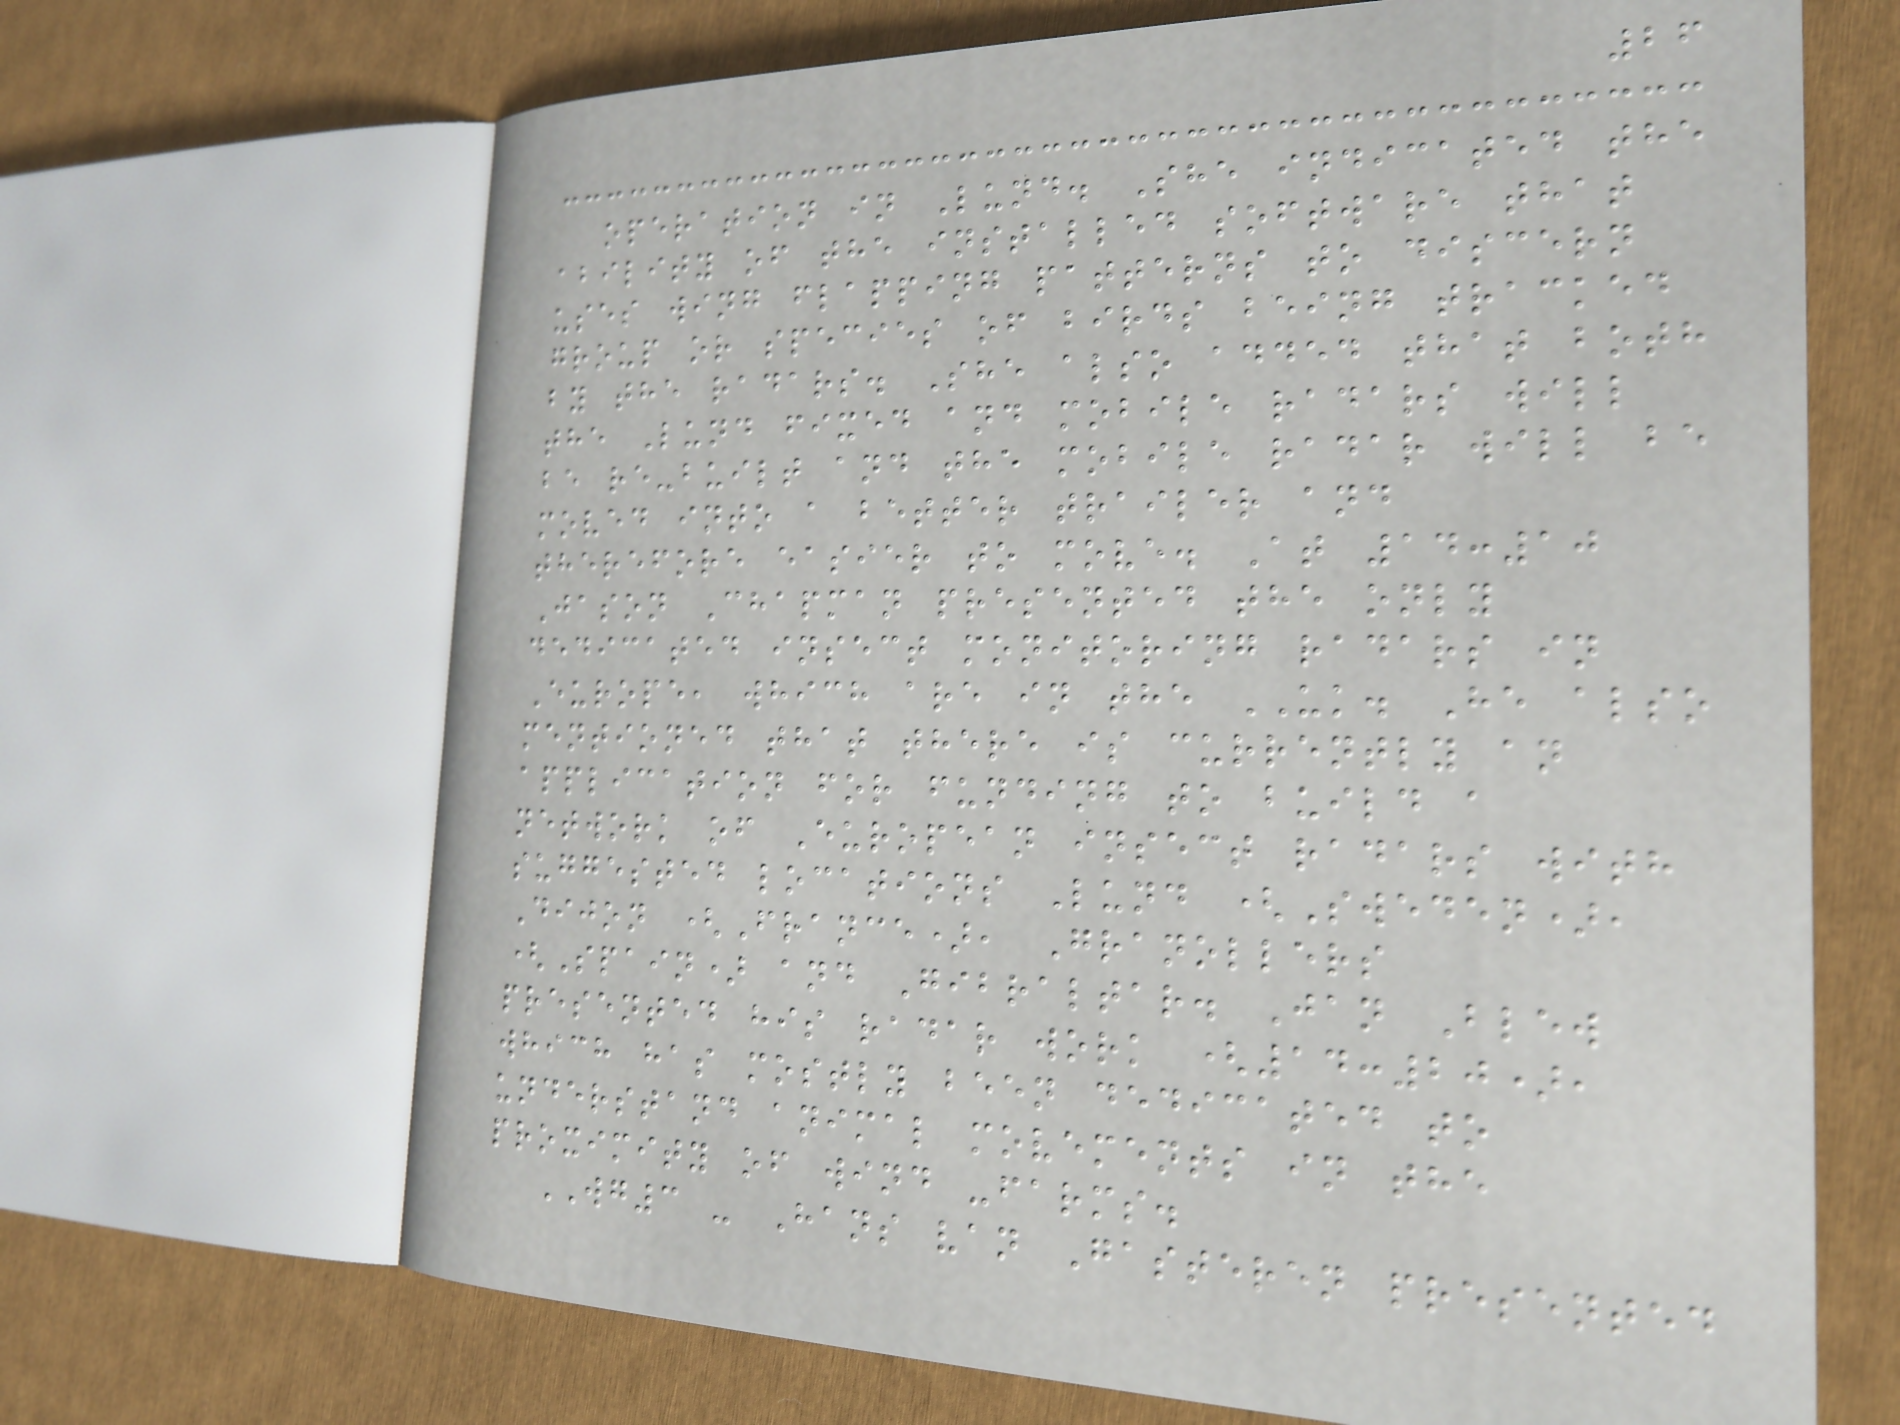26
operation in Lund. She indicated the
ability of the installed software that
uses wing flapping patterns to discern
group or species of birds being tracked
by the radars. She also added that both
the Lund fixed and mobile radars will
be re-built and the mobile radar will be
moved into a better trailer and
therefore easier to move. At 14:10
Jason Chapman presented the only
dedicated insect monitoring radars in
Europe, which are in the UK. He also
mentioned that there is currently an
application for funding to build a
network of European insect radars with
suggested locations Lund (Sweden),
Dijon (France), Granollers
(Spain) and Gibraltar. Jan Blew
presented his radar work (14:20),
which has mostly been dedicated to
understand animal movements in the
proximity of wind -farms.
WG3 - Hans van Gasteren presented
